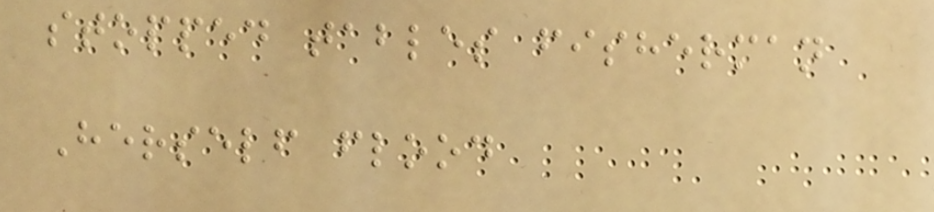stopped tables fisherman
Herself flood
